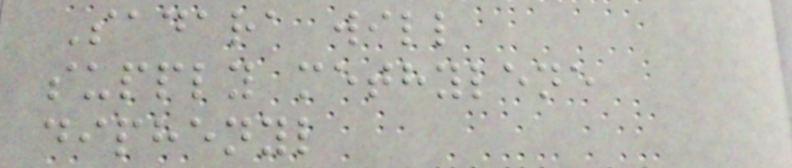Sadara will
supply methylene
diphenyl
